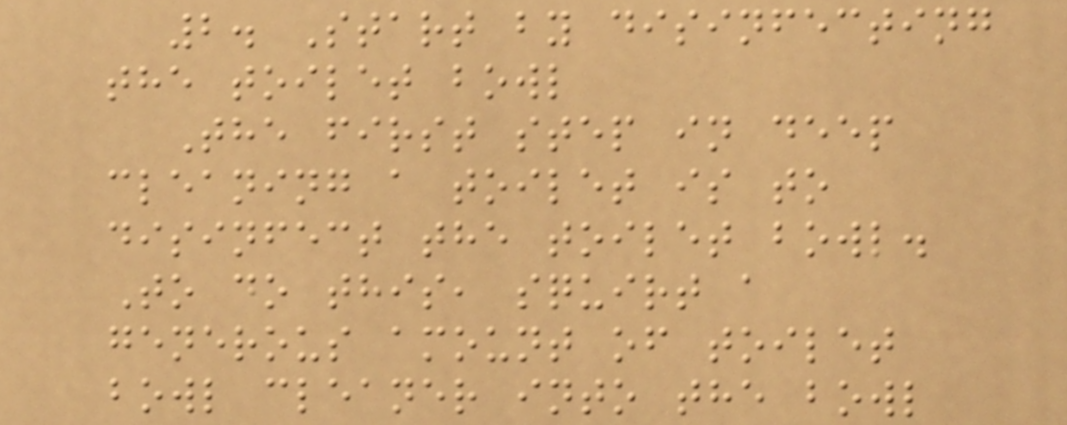2. Start by disinfecting
the toilet bowl
The first step in deep
cleaning a toilet is to
disinfect the toilet bowl.
To do this, squirt a
generous amount of toilet
bowl cleaner into the bowl
